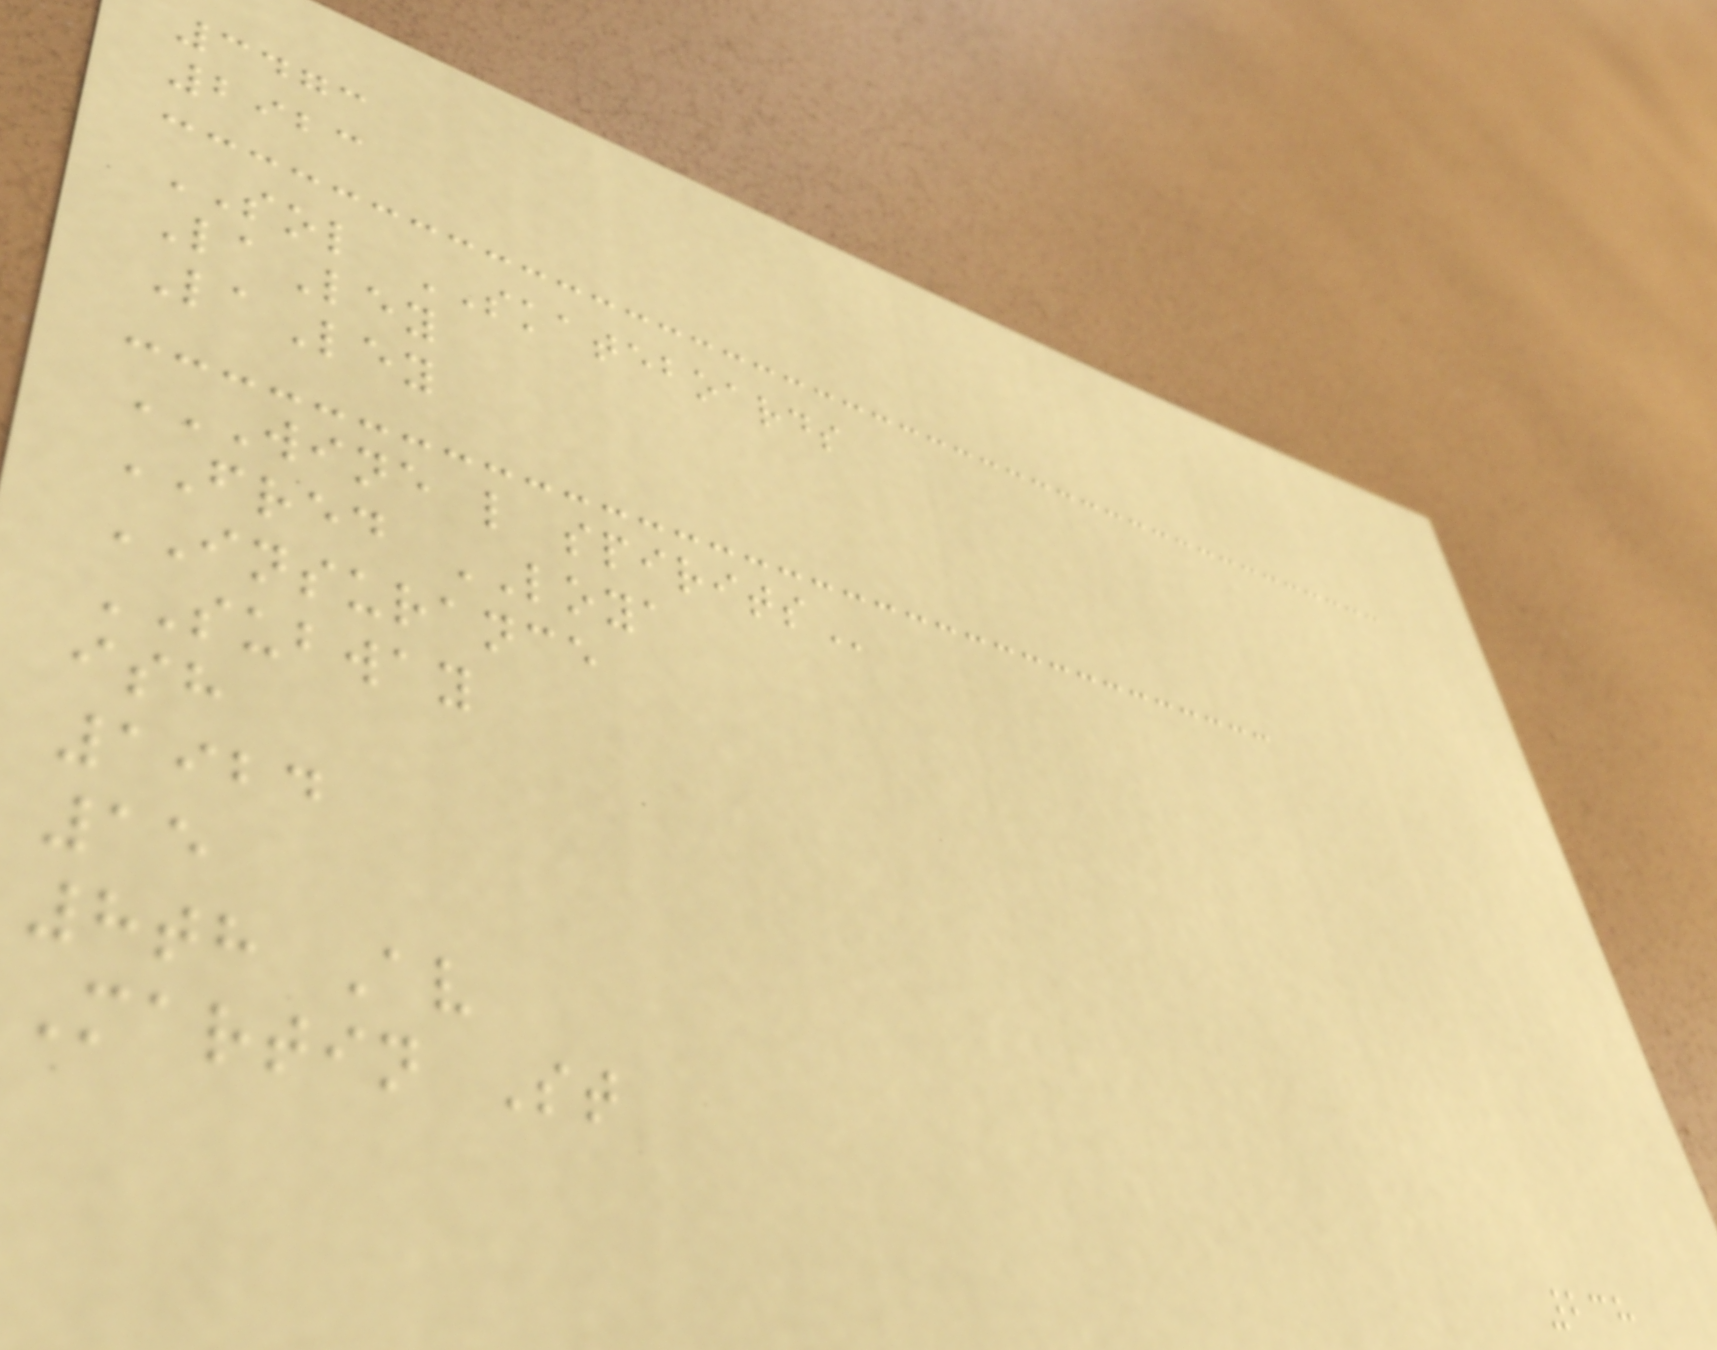3473
2923
SOL SKATEBOARDS
LaLey
LaLey
WINE L SPIRITS
FRED LOYA
INSURANCE
SUBWAY
ish
1924
15
8th Av
Martin St
238
